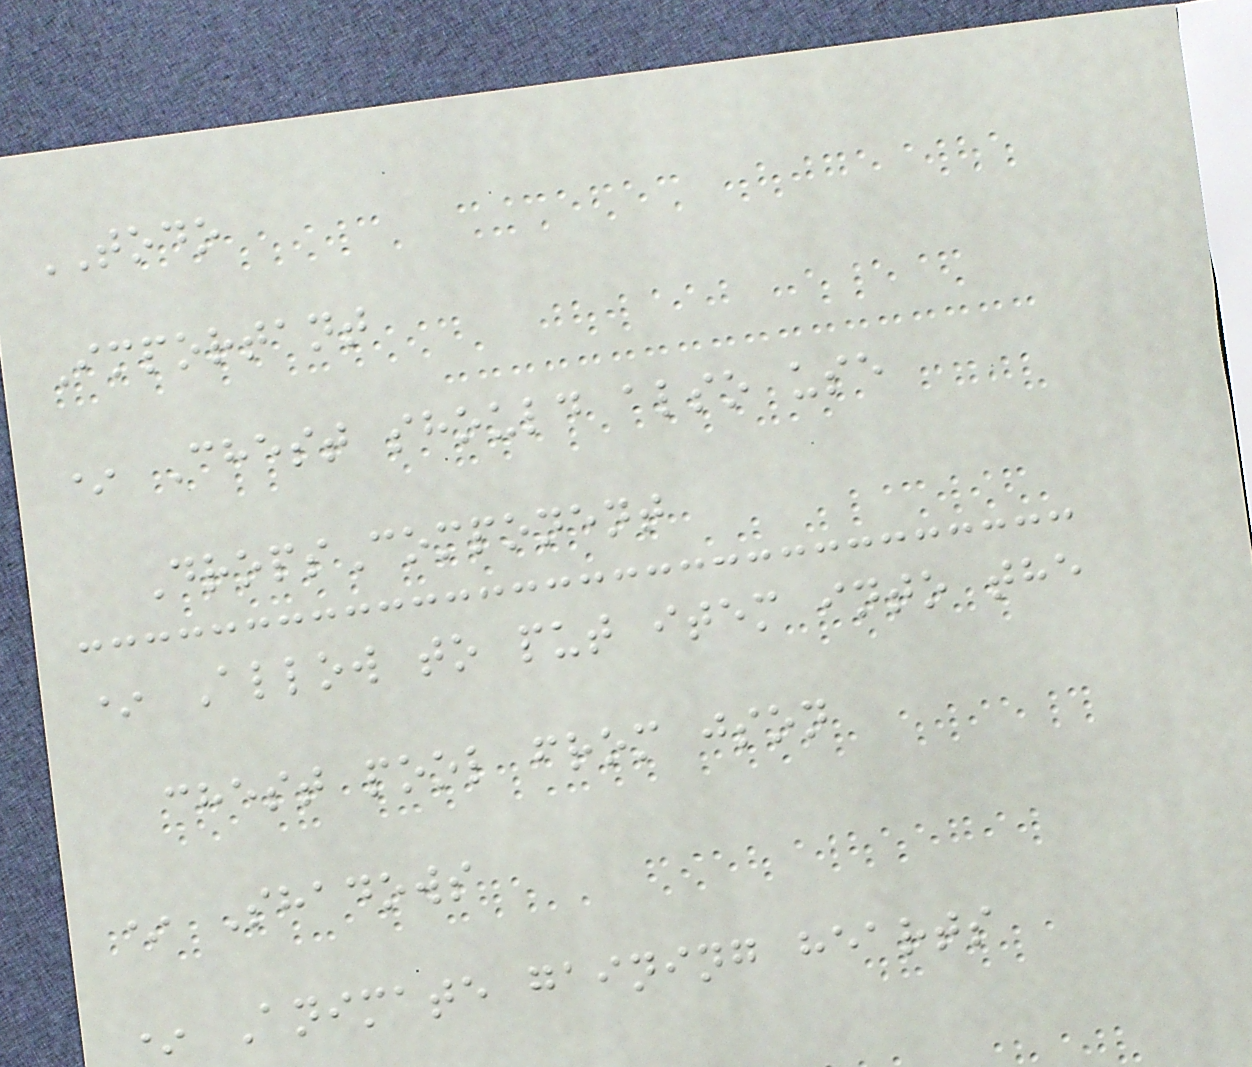TODO
Important
* Chest should also use
DropsComponent
* Allow to put item into the
chest pool from json
* Shadows
* Animate gaining hearts
